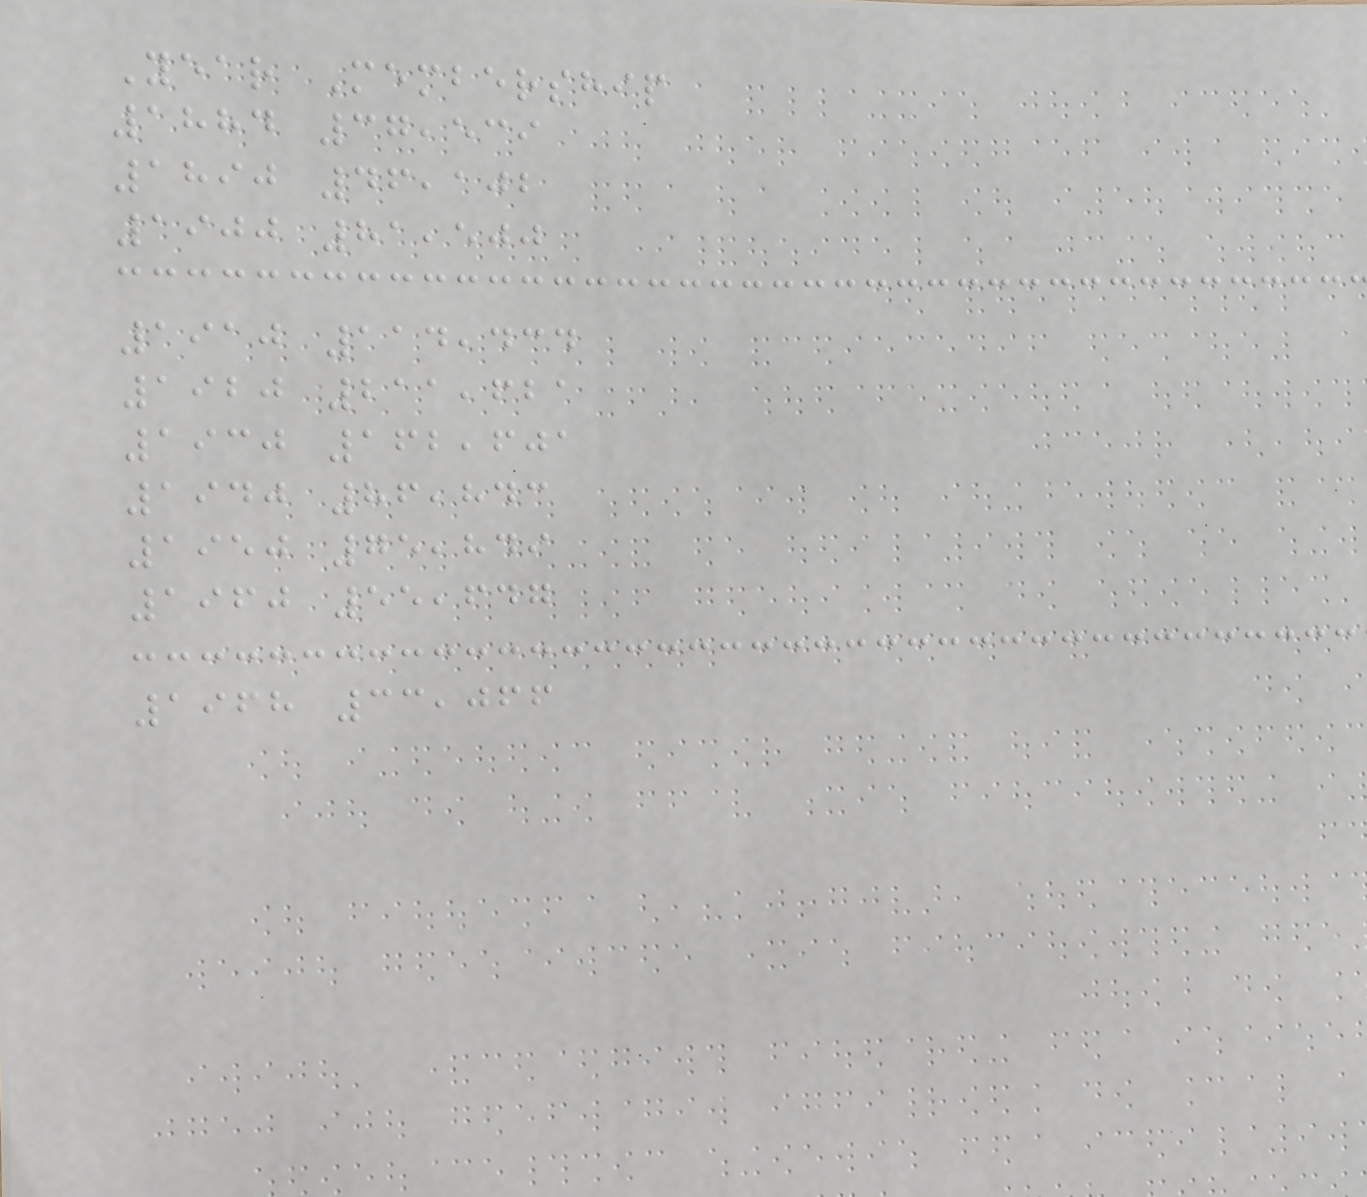Year Membership
1884 37,539
1890 46,102
1900 81,500
1910 114,434
1920 211,621
1930 162,601
1940 86,843
1950 75,849
1960 55,647
1968 33,066
